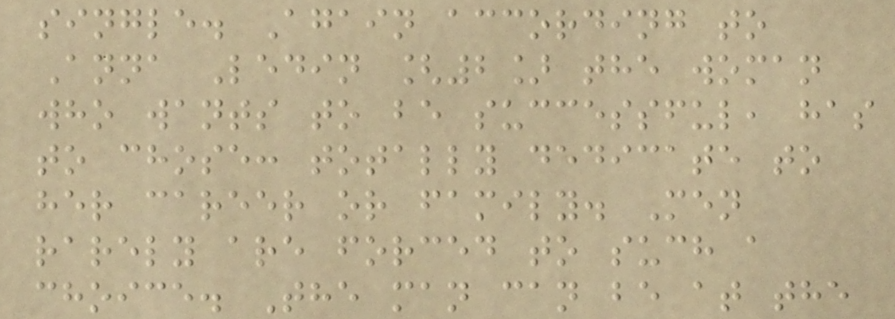single. Again according to
Anna Ledin [2] the woman
who wants to be successful, has
to chose: totally dedicate to
her career or family. Men
rarely are forced to such a
choice. The man can be at the
